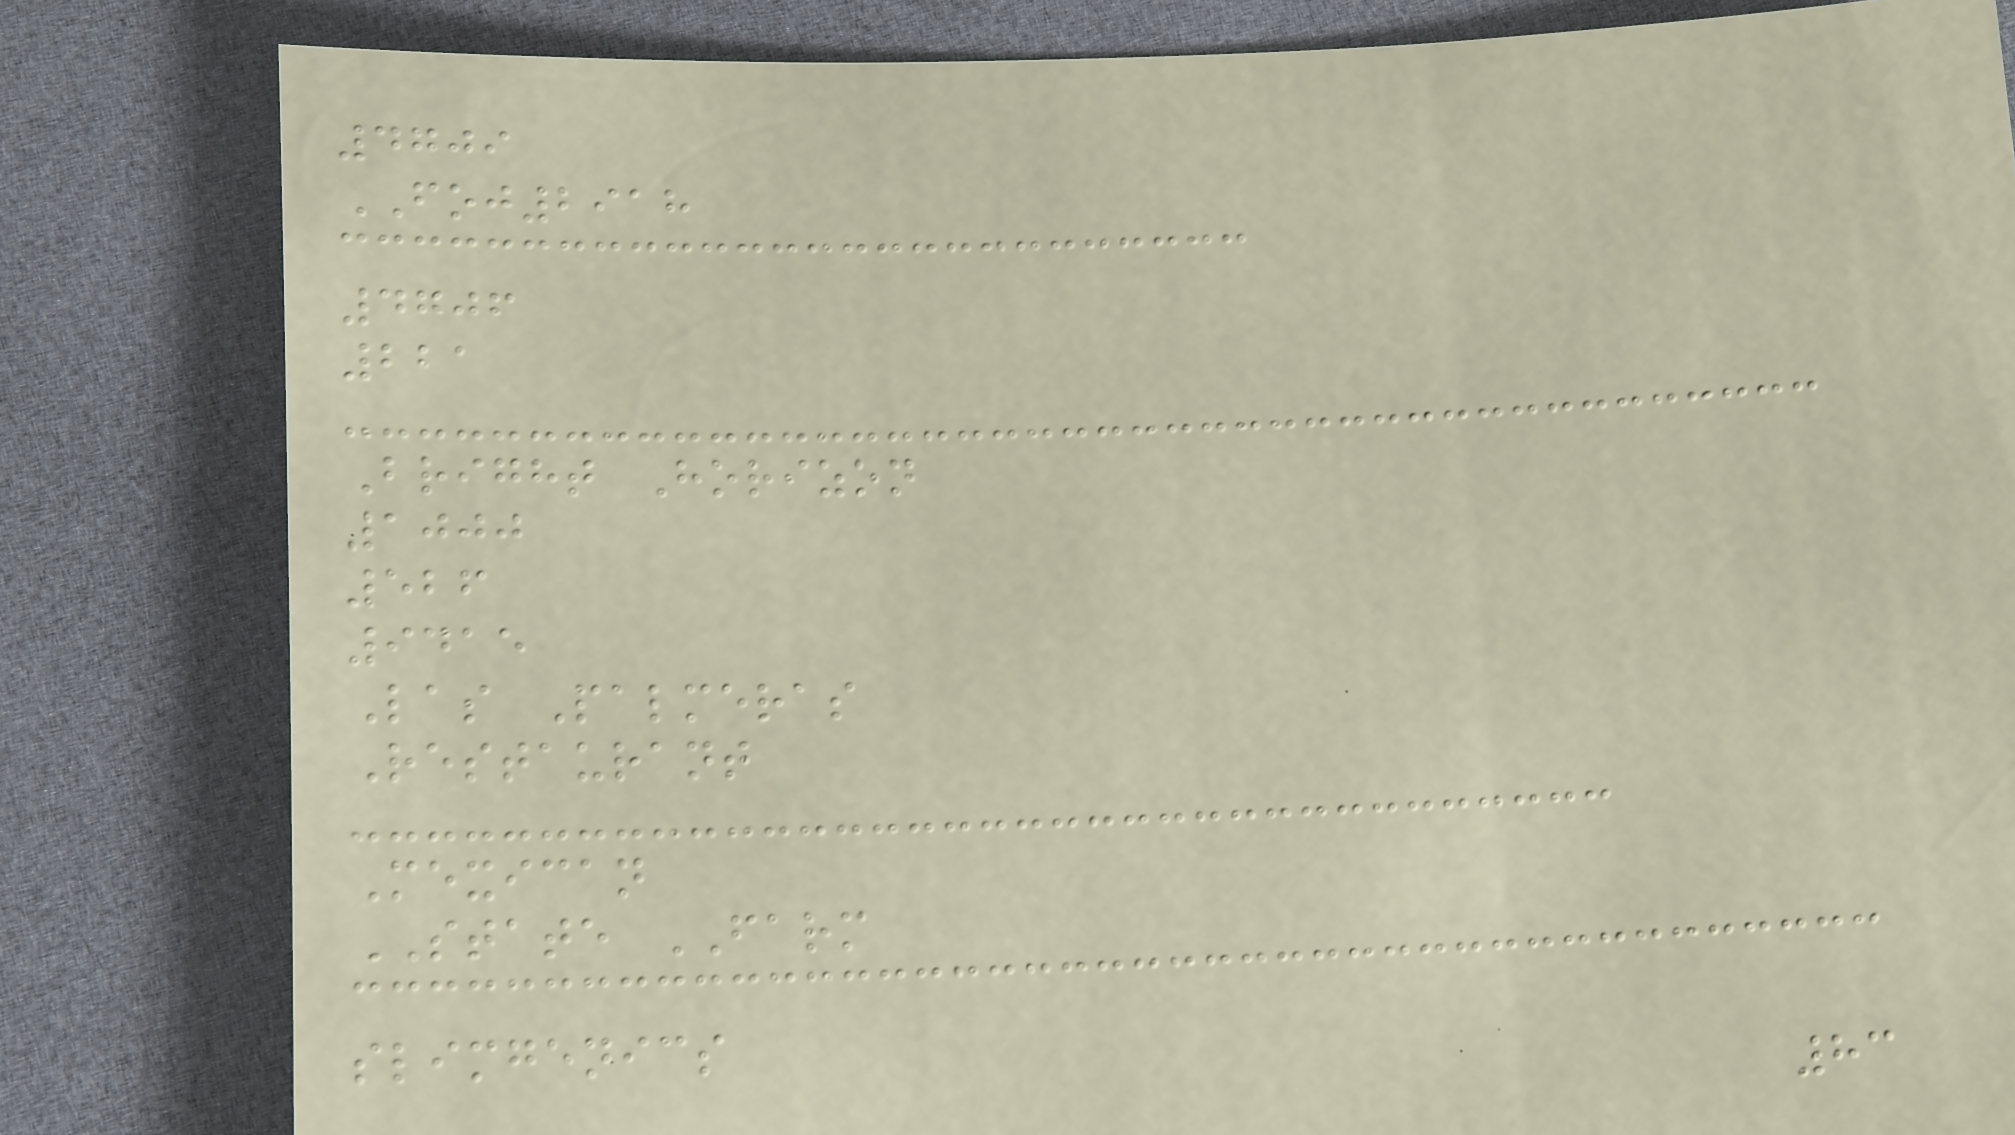4709
FOJ2918
4706
221
Bright Horizon
1000
526
9415
Las Palmeras
Restaurant
Mexican
STATE FARM
slimgenics
83
